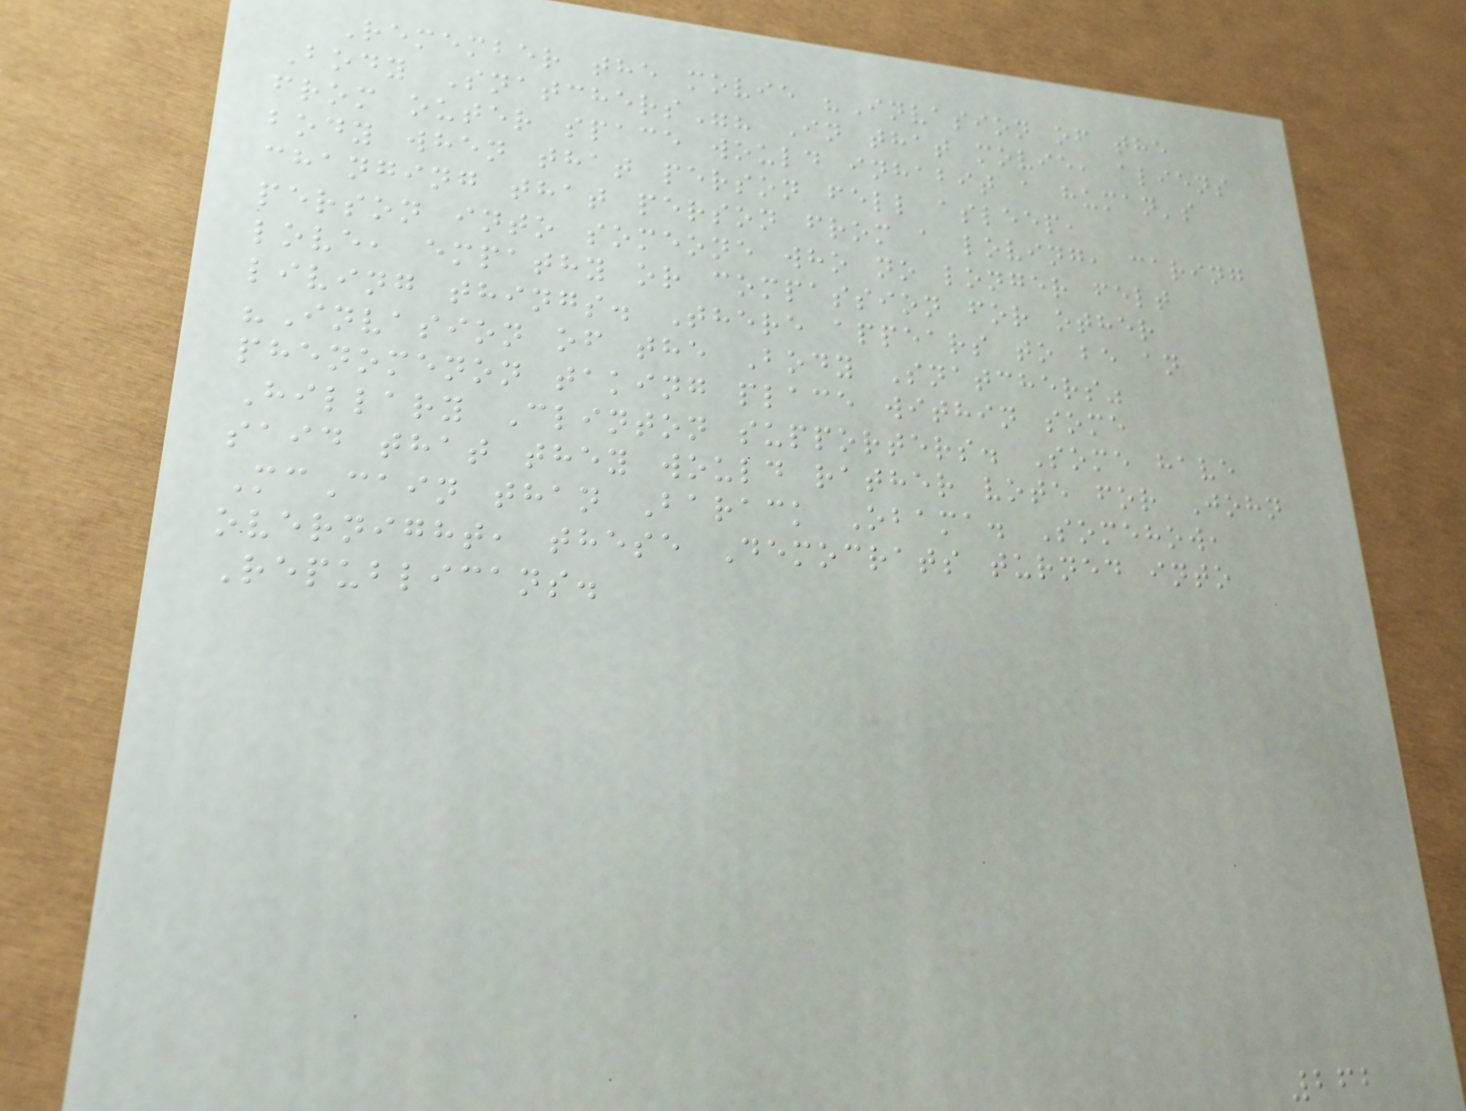Remember the movie "Invasion of the
Body Snatchers"? In that movie, aliens
from outer space would inhabit a human's
body when that person fell asleep,
changing that person from a loving, caring
person into someone who no longer felt
love, empathy or compassion for other
living things. There appears to be an
"Invasion of the Body Snatchers"
phenomenon taking place within some
Hillary Clinton supporters. Some have
said that they would rather vote for John
McCain than Barack Obama. Somehow,
overnight, these Democrats turned into
Republicans.
262
